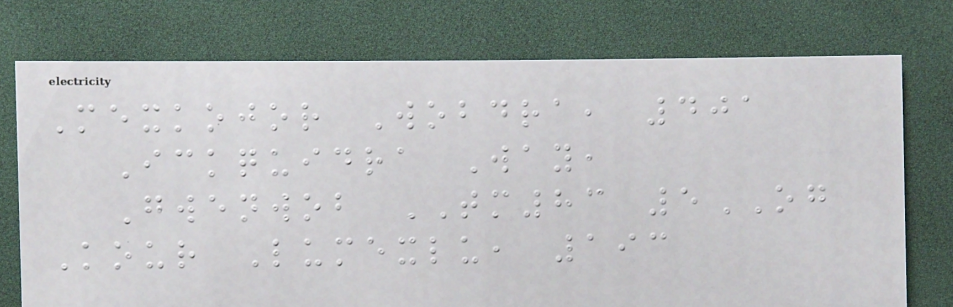Mexkojor Wobdra, 401
Ickquidra Way,
Gwenwob TM83 5OG
Kour Lumexlu, 193
